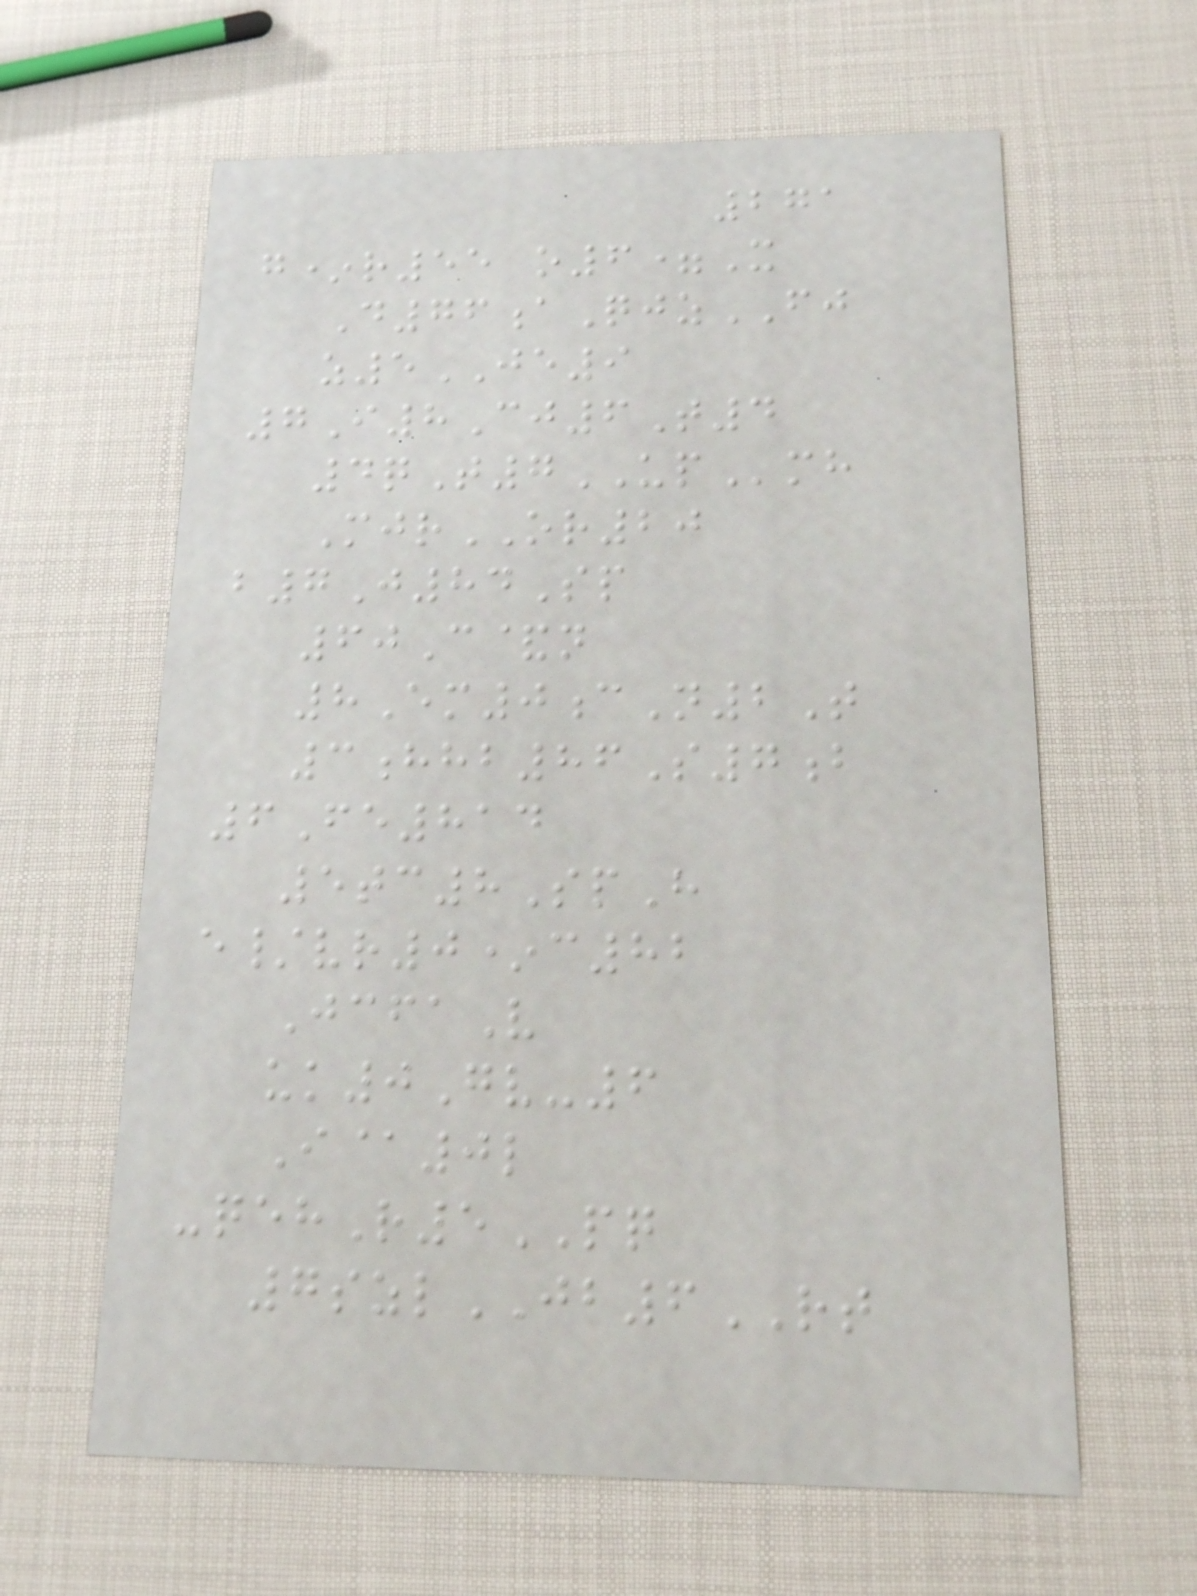271
g*r55 o6=X
D76aQjzFJ
z5JE9
7I8Cj6T4
4qT7UPmh
MjrOR20
b7J84Sp
60C&n
8Em0cN2T
3hhb86S7b
6Fe814
5tc8SpH
e/vr0*c82
JcfaV
uk0Gv-6
I@0l
-qehR5PQ
7szlJB6RT
